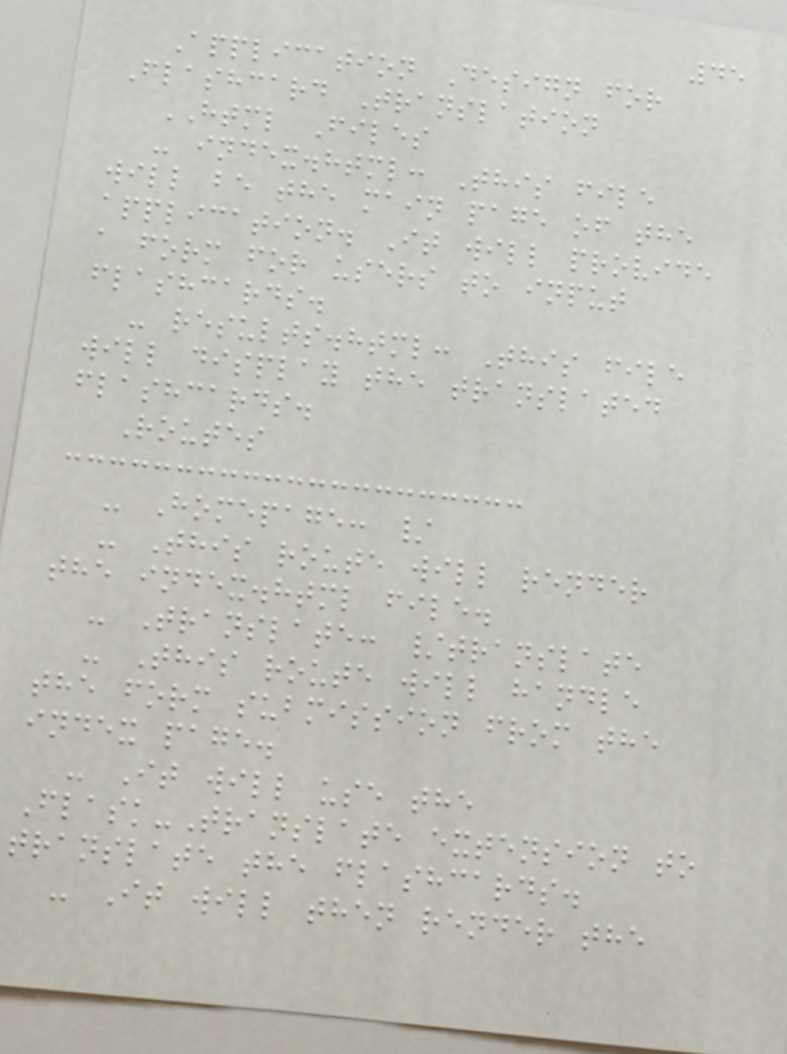45
Application Design for
Flashcard Translation
HTML Files
- index.html: This file
will be the main page of the
application. It will provide
a form for users to input
flashcards.
- results.html: This file
will display the translated
flashcards.
Routes
- Homepage: /
- This route will render
the index.html file.
- Translate: /translate
- This route will handle
the form submission from the
index page.
- It will use the
Flask-Translate extension to
translate the flashcards.
- It will then render the
